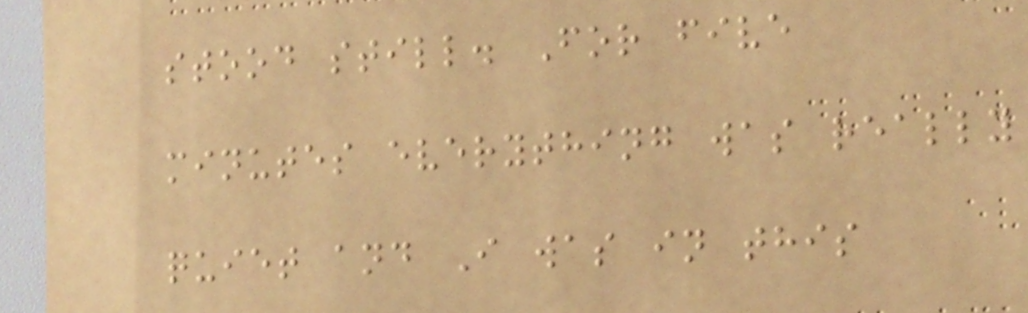stood still. For five
minutes everything was really
quiet and I was in this
